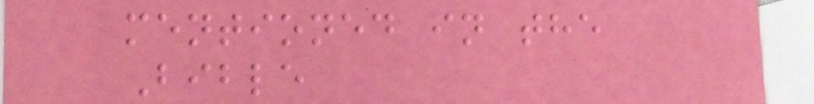mentioned in the
Bible
